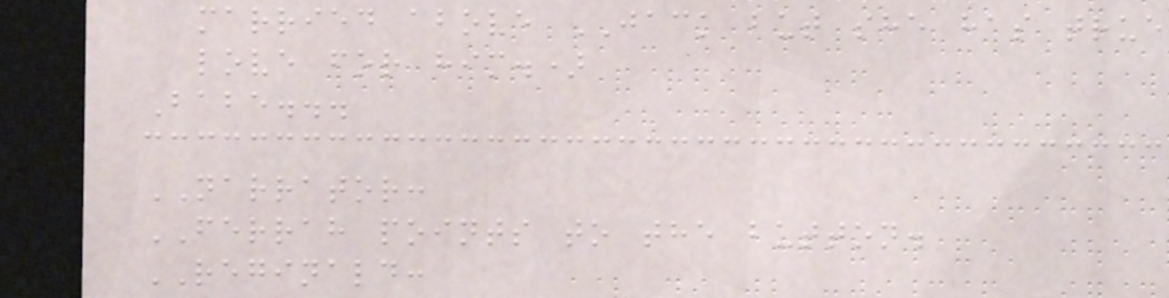married above JACK but she has true
love for him.)
Babe...
NARRATOR:
FERRAH points to the button.
REGINALD:
